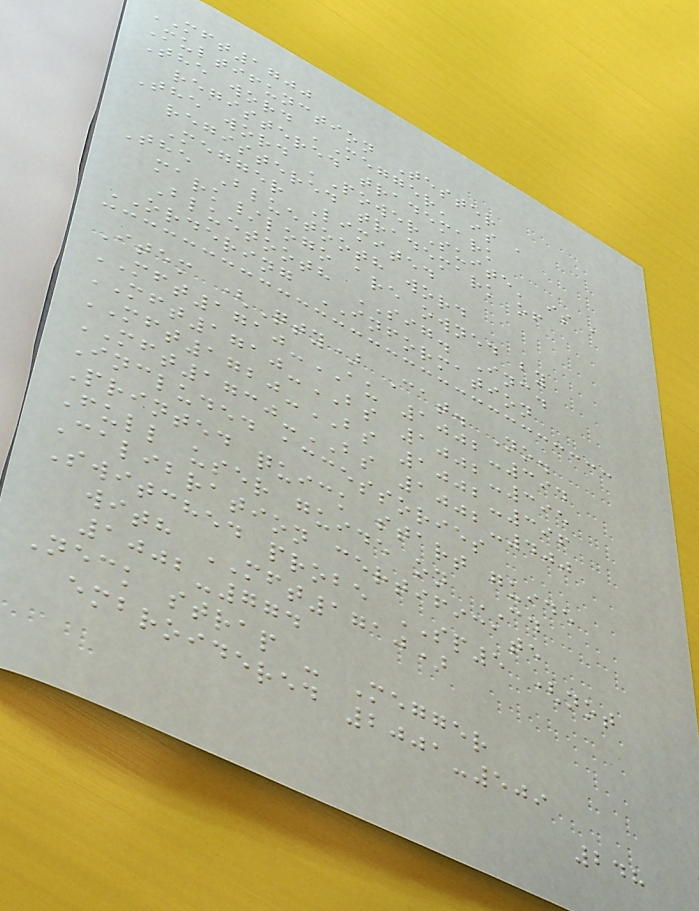MFT1700
Multifunction Tester
The word 'Megger' is a
registered trademark
The word 'PowerSuite' is a
registered trademark of
Megger Limited
The Bluetooth word
mark/logo are owned by
Bluetooth SIG. Inc.
ORDERING INFORMATION
Item (Qty) Cat. No.
MFT1710-AU 1002-394
MFT1710-BS 1002-395
MFT1720-BS 1002-396
MFT1730-BS 1002-400
Included accessories
Printed quick start guide
Full user guide on CD
Calibration certificate
Switched probe SP5 (not
with MFT1710)
1002-774
Neck strap - Megger
embroidered 2001-509
248
